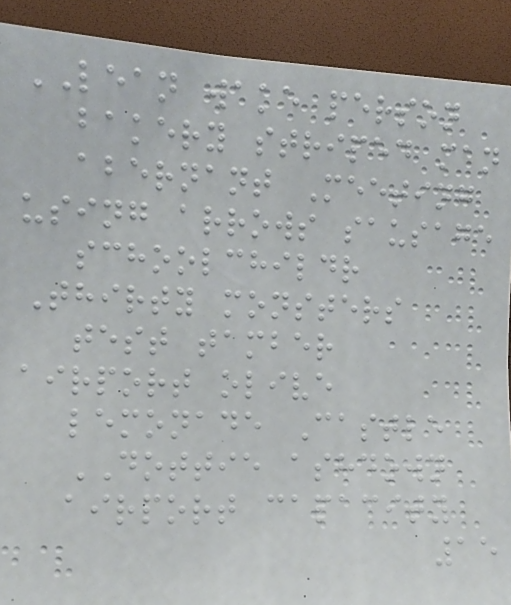LEAN wake person
bakery striped man
abernant Meeting
using arrows sausage
schoolchildr
Thirty monsters
test tamber
airport olive
lemonade Castle
DOTTIE ashdown
airport capacity
15
